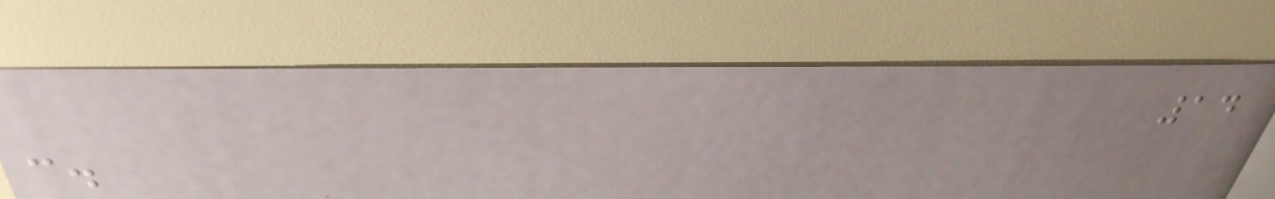14
c.
